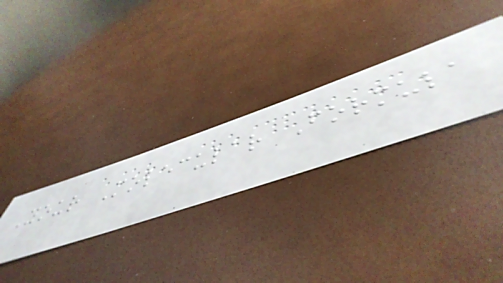Your Molecular Formula
